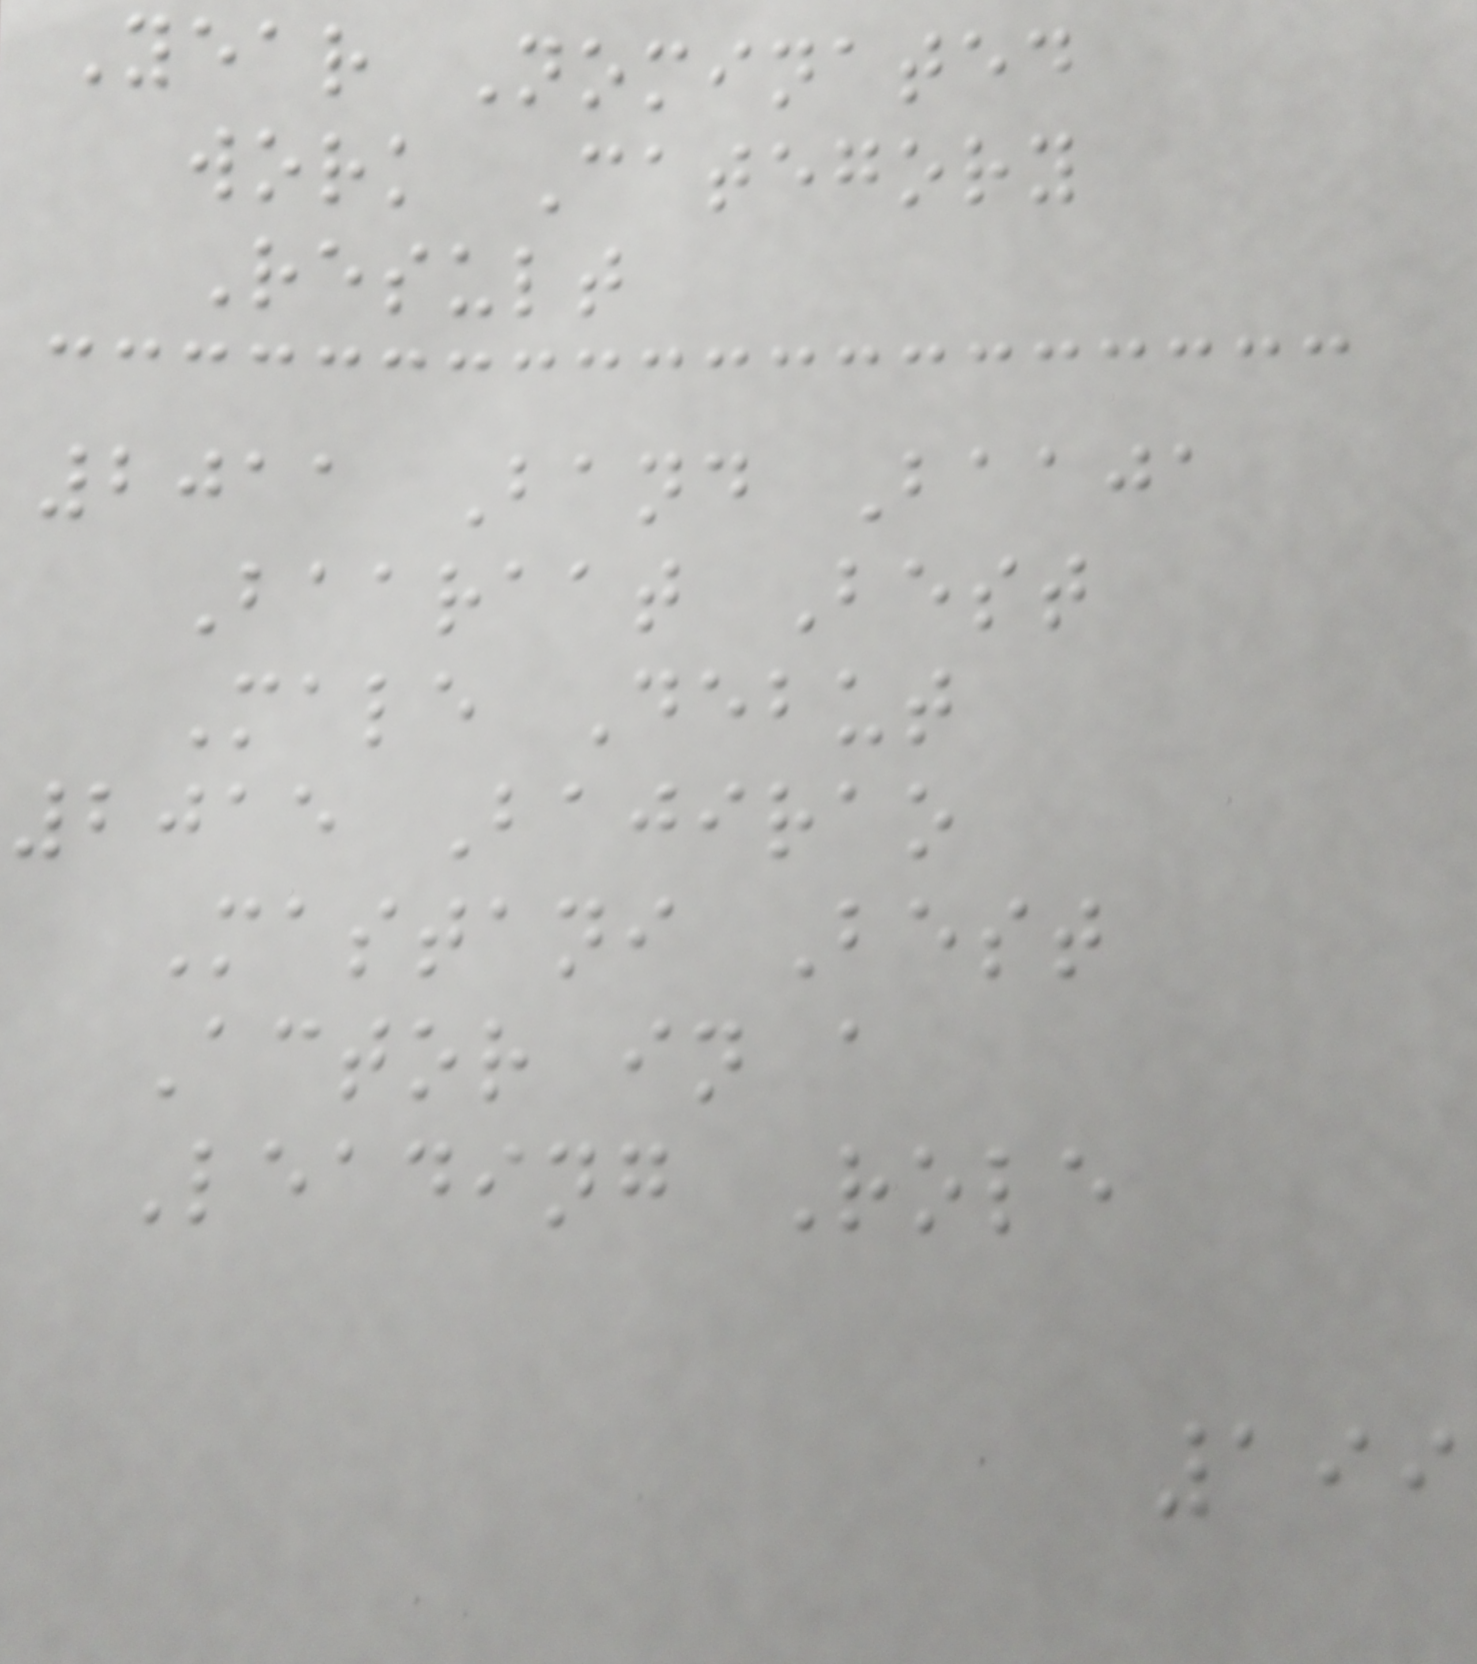Year Nominated
work Category
Result
2011 Band Baaja
Baaraat Best
Male Debut
2015 Bajirao
Mastani Best
Actor in a
Leading Role
199
